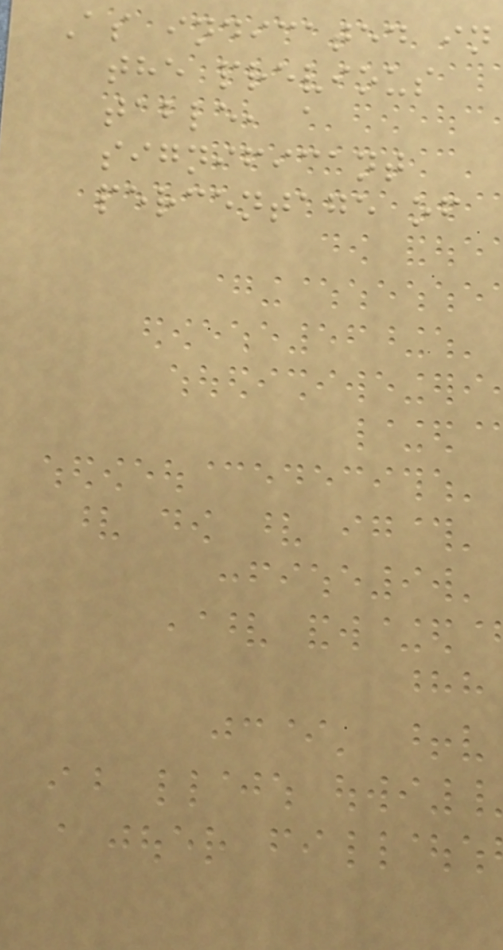As indicated in
the previous
table, a
significant
percentage of
